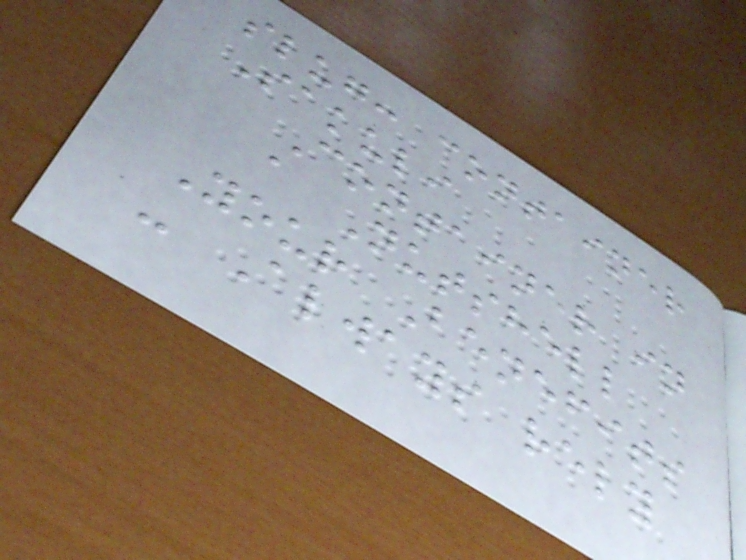slug: container
Sakuli
Container in
a Nutshell
Your Benefits
- Always rely
